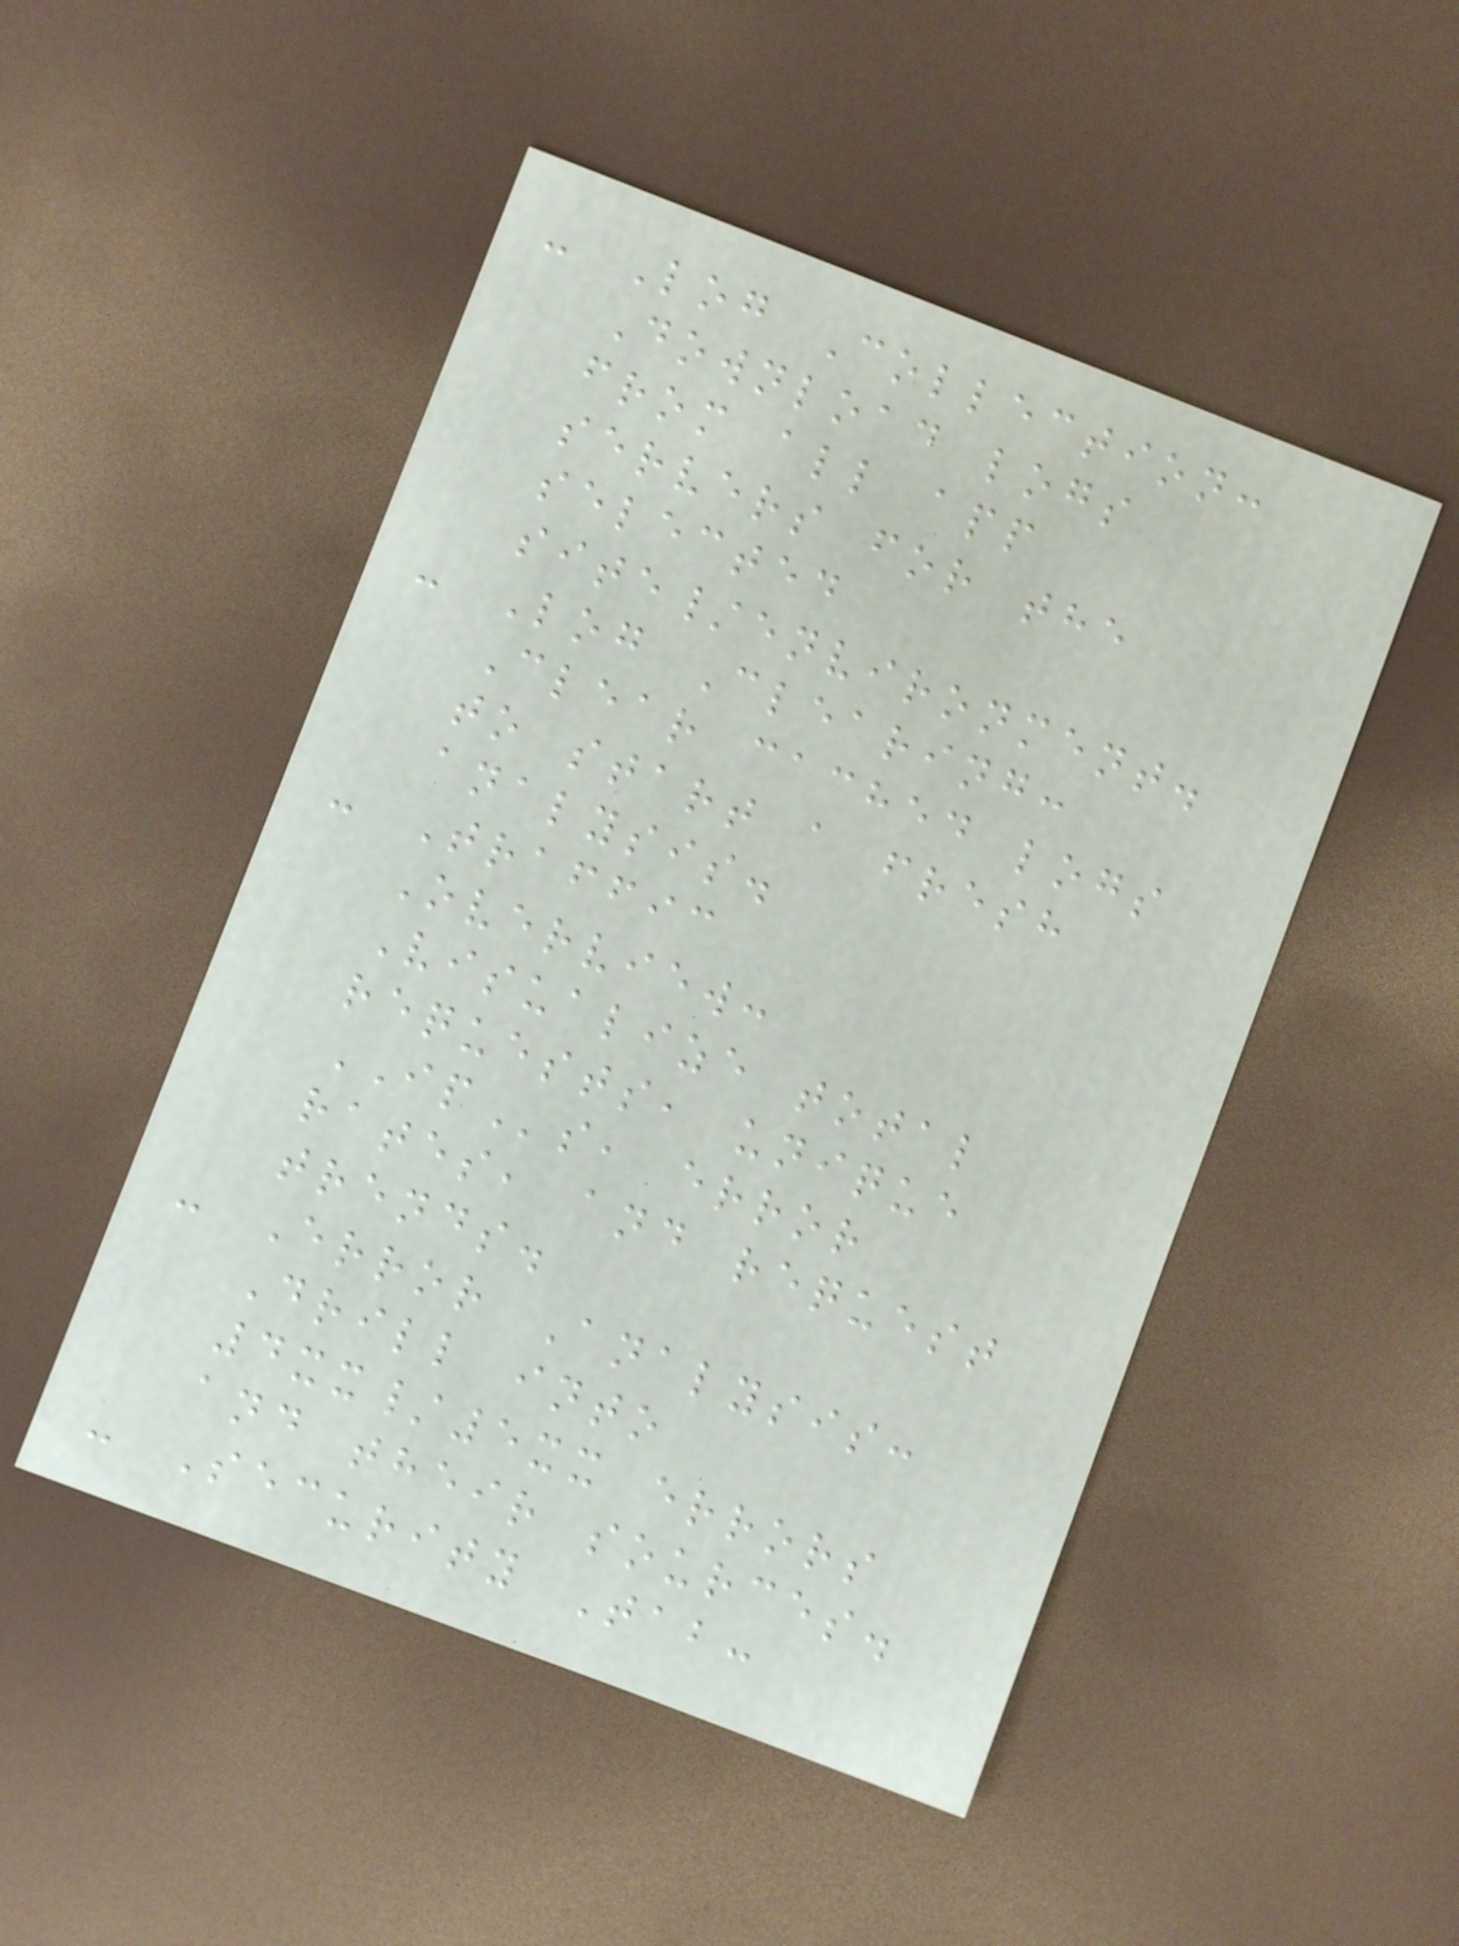- Log Collection:
Download logs
from all app
servers for the
selected
site/environment.
- Log Clearing:
Clear cached logs
to start a fresh
analysis.
- Traffic
Overview:
Visualize total
requests, unique
IPs, error
rates, and request
trends.
- Error Analysis:
Drill into
4xx/5xx errors
and their sources.
- Security Tab:
